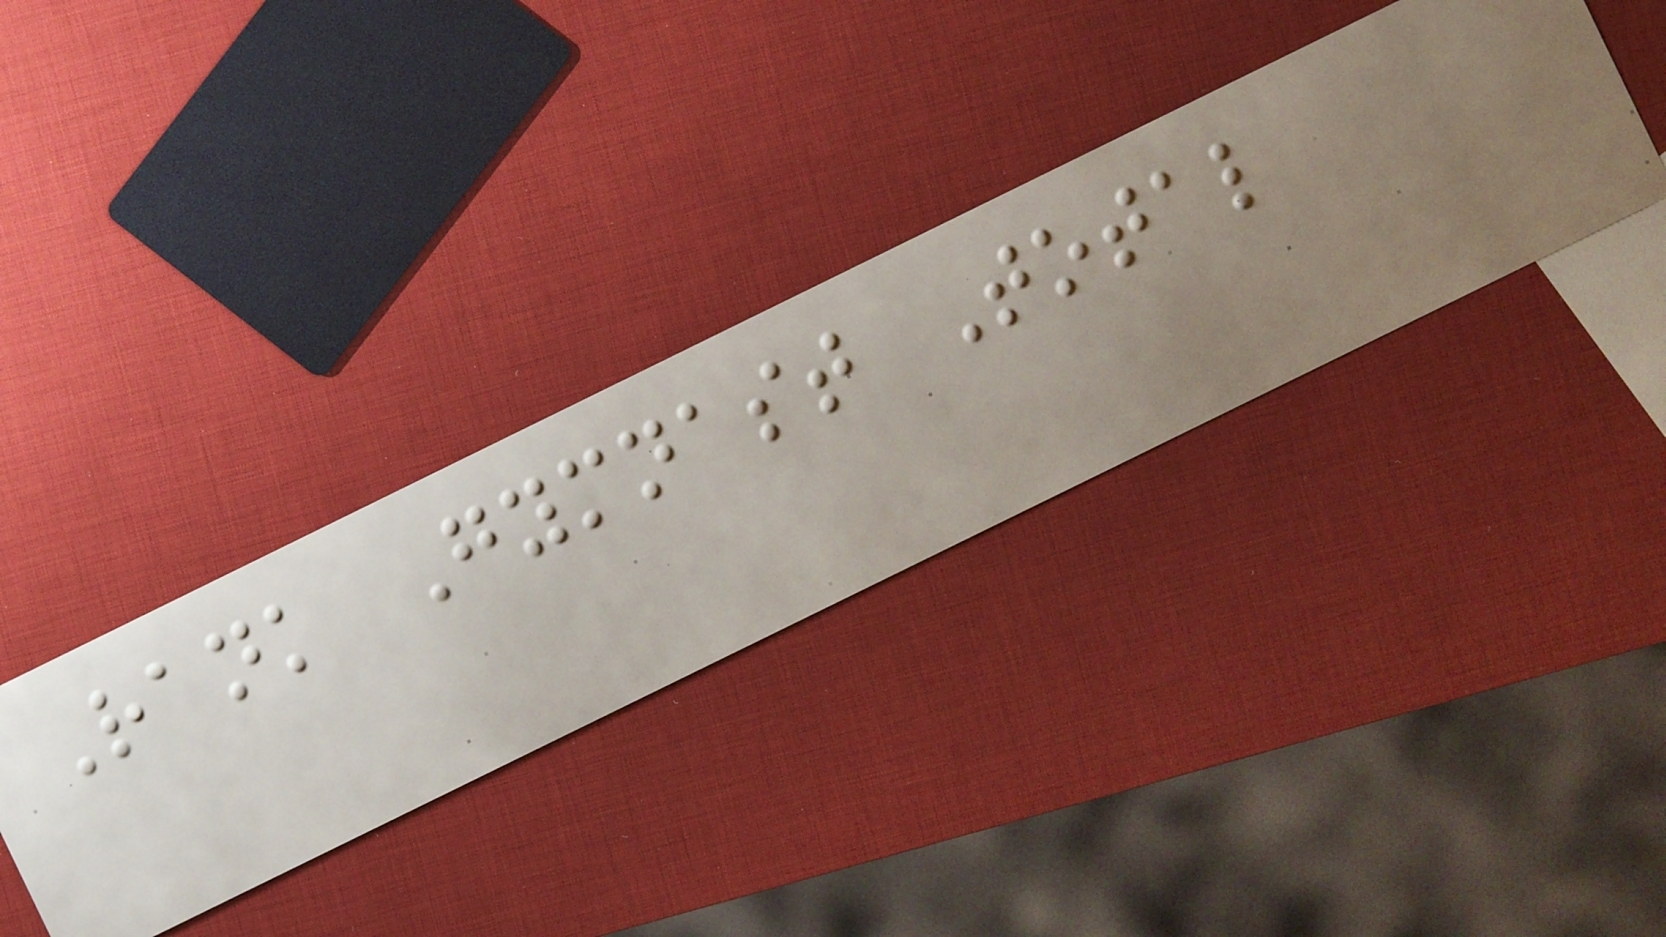Rank Gymnast Total
